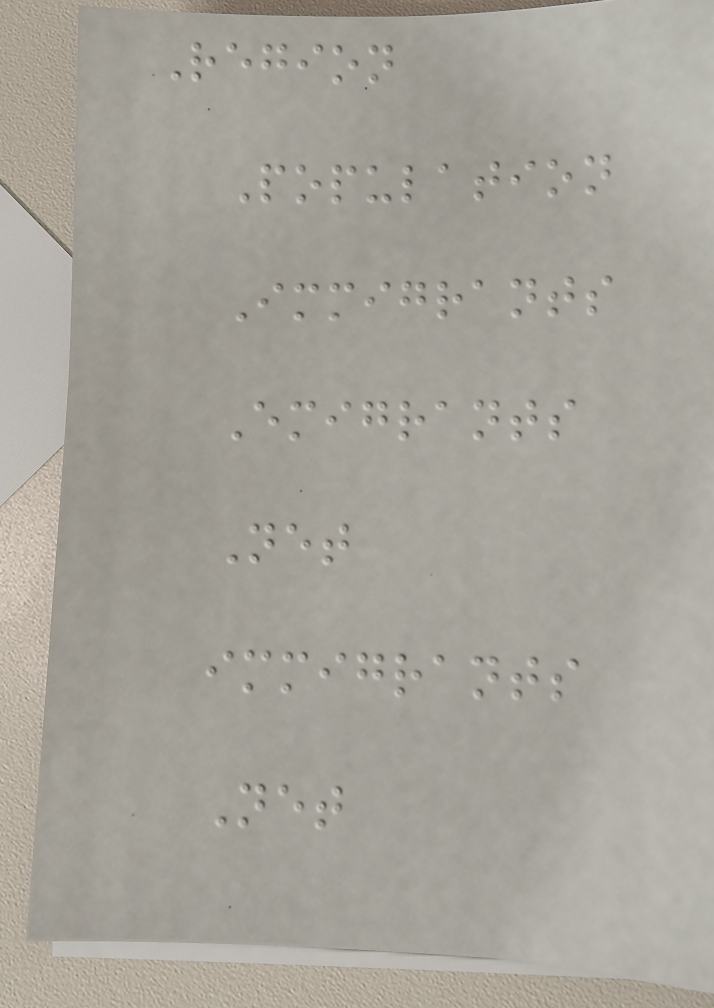Region
Population
Immigrants
Emigrants
Net
immigrants
Net
